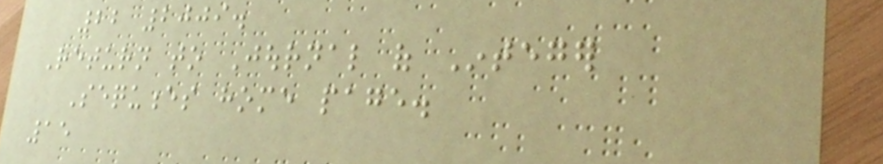22 2009.
Return to Journal of Integer
Sequences home page.
15
